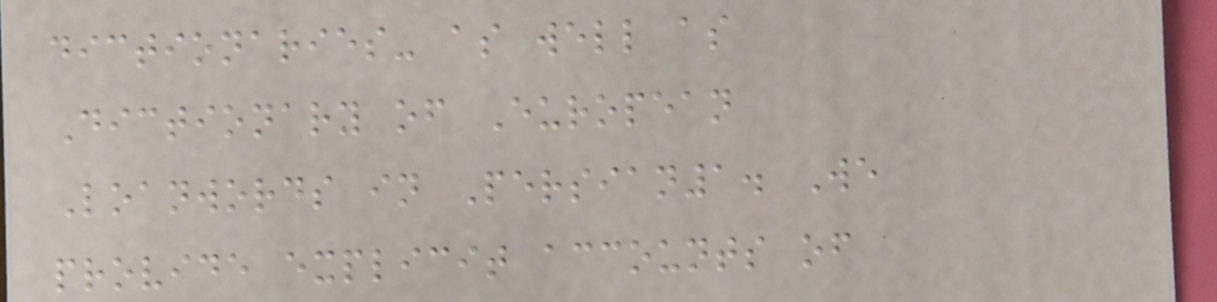dictionaries- as well as
Dictionary of European
Loanwords in Persian1. We
provide explicit accounts of
